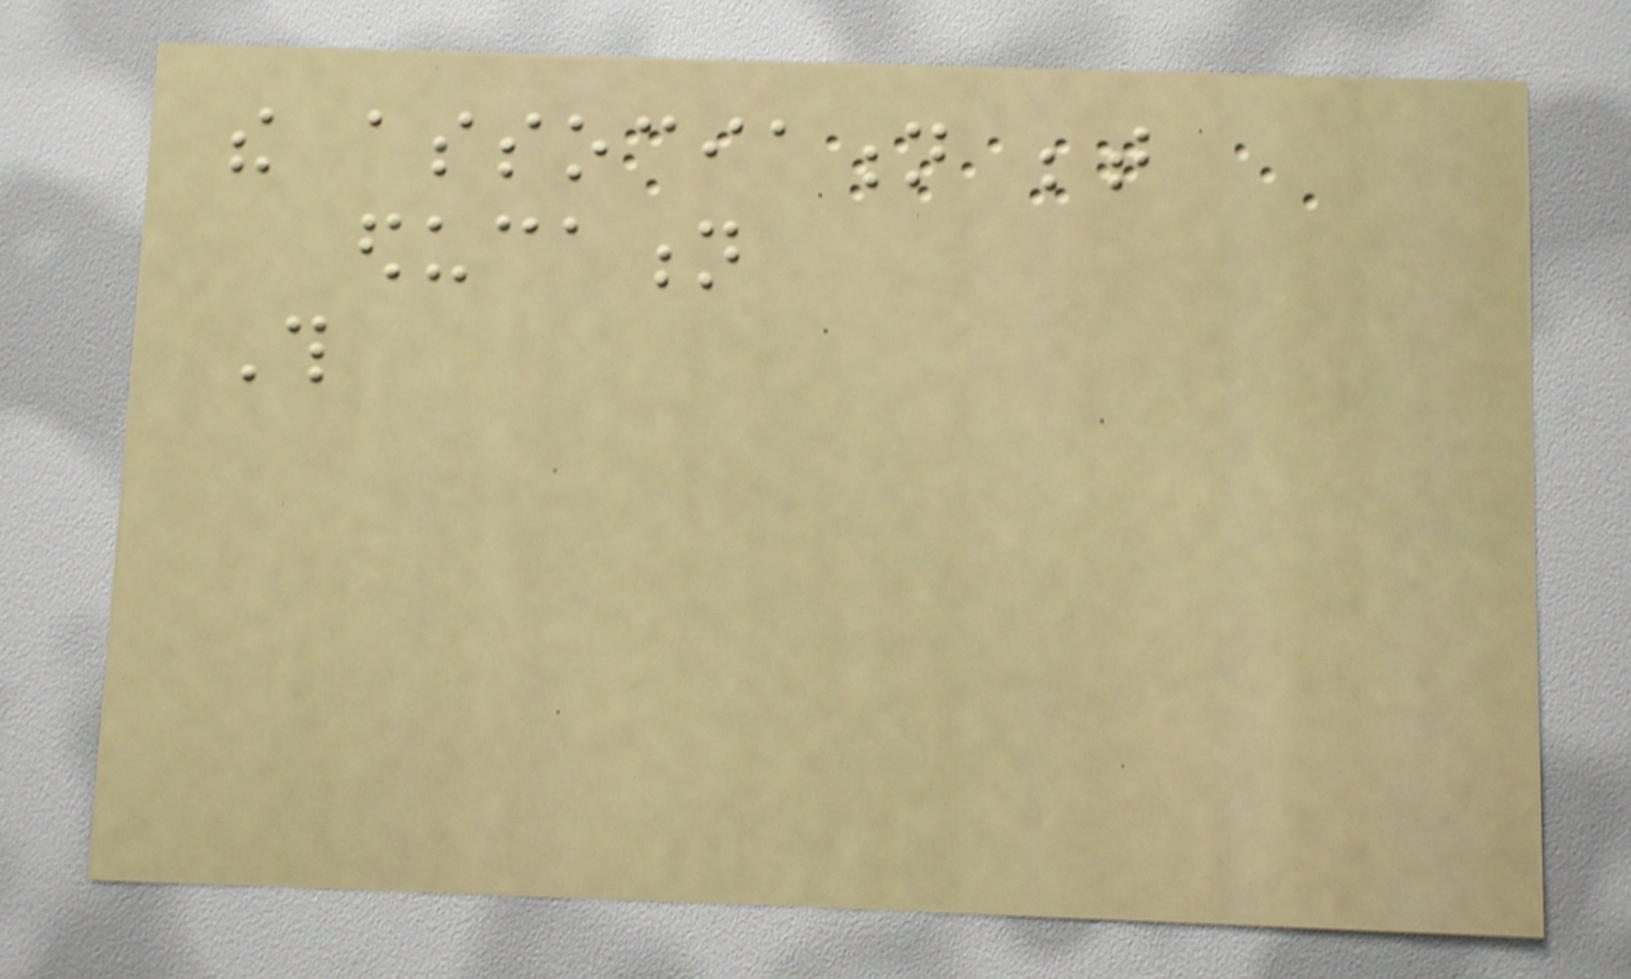the association between
education
This
